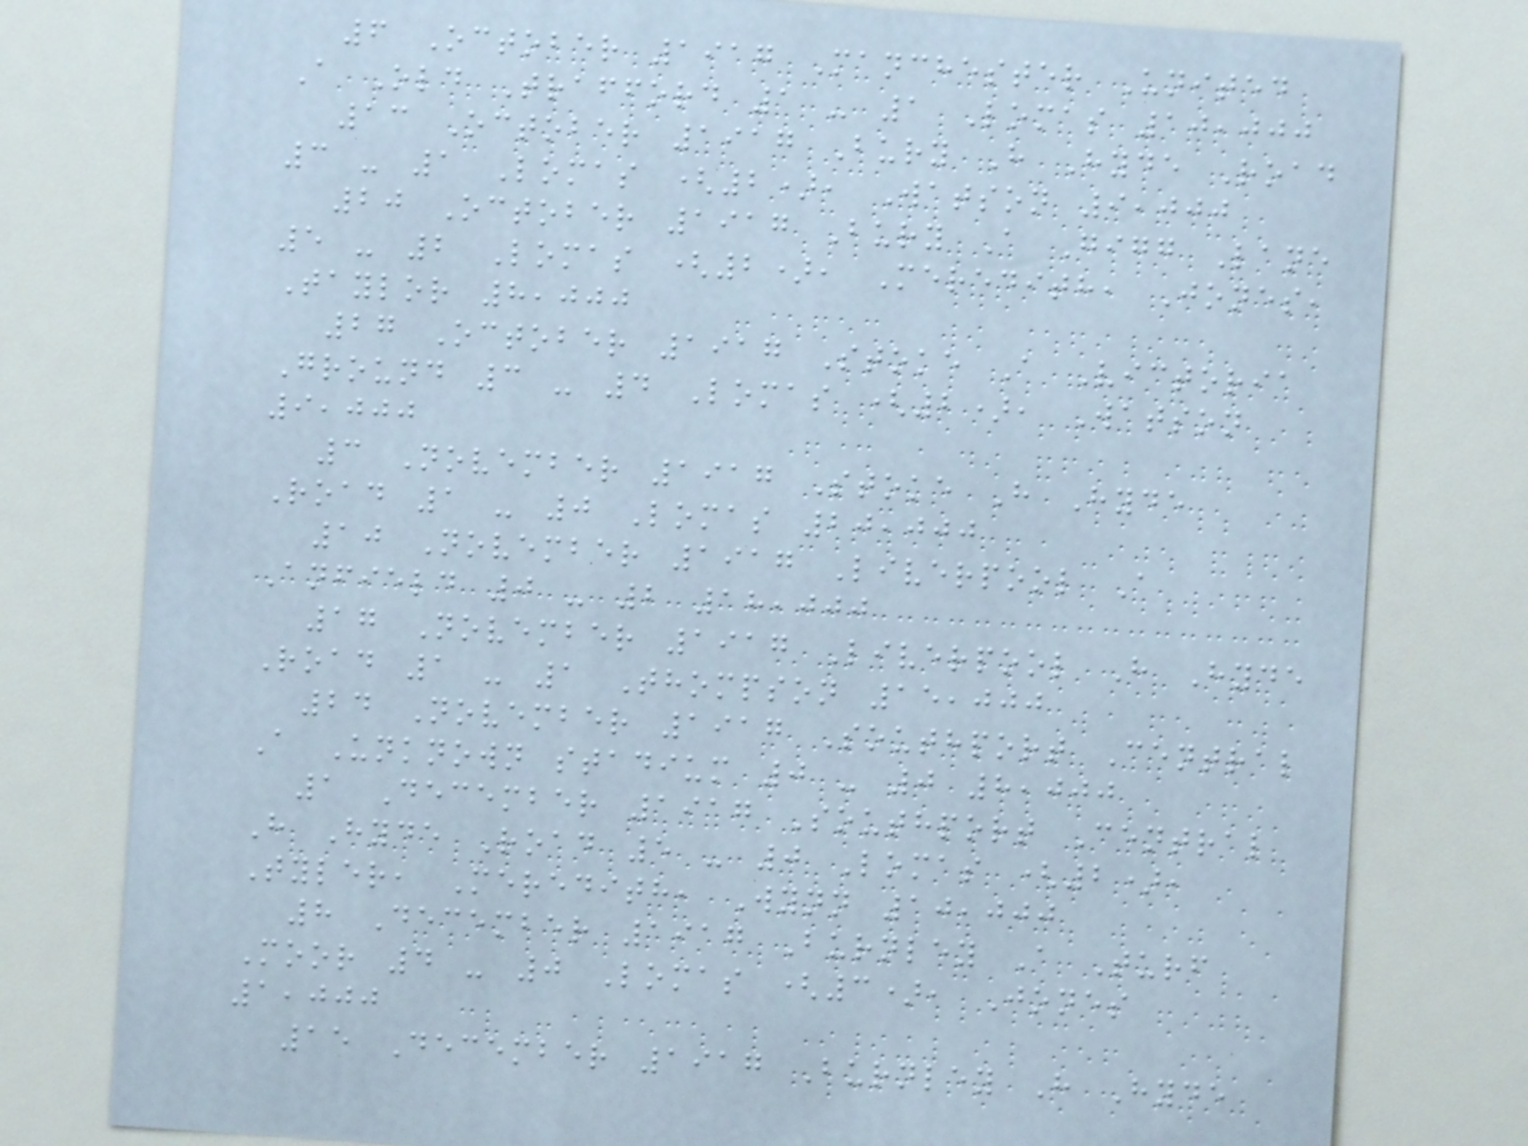6 October 1917 Manchester United
A Old Trafford 1 - 1 Lomas 10,000
13 October 1917 Bury H Hyde Road
3 - 1 Lomas (2), Watson 9,000
20 October 1917 Bury A Gigg Lane
5 - 2 Lomas (2), Meredith, Jones,
Taylor 8,000
27 October 1917 Stoke A Victoria
Ground 3 - 4 Lomas (2), Watson
9,000
3 November 1917 Stoke H Hyde
Road 1 - 0 Lomas 20,000
10 November 1917 Liverpool A
Anfield 0 - 2 18,000
17 November 1917 Liverpool H Hyde
Road 1 - 1 Thompson 15,000
24 November 1917 Southport Central
A Unknown stadium 0 - 0 8,000
1 December 1917 Southport Central
H Hyde Road 5 - 0 Lomas (2),
Tyler, Meredith, Wynn 10,000
8 December 1917 Burnley A Turf
Moor 4 - 0 Lomas (3), Jones
1,000
15 December 1917 Burnley H Hyde
